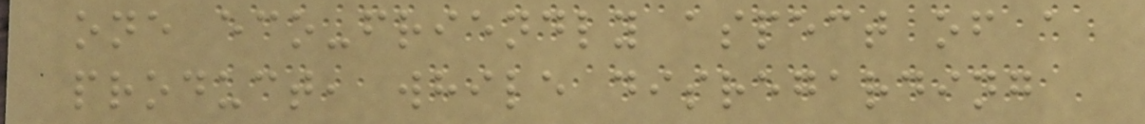one eco-friendly aspect of a
product, while disregarding
